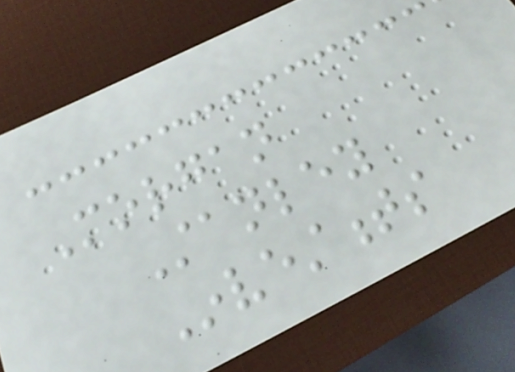Morgan
Stanley
Investments
